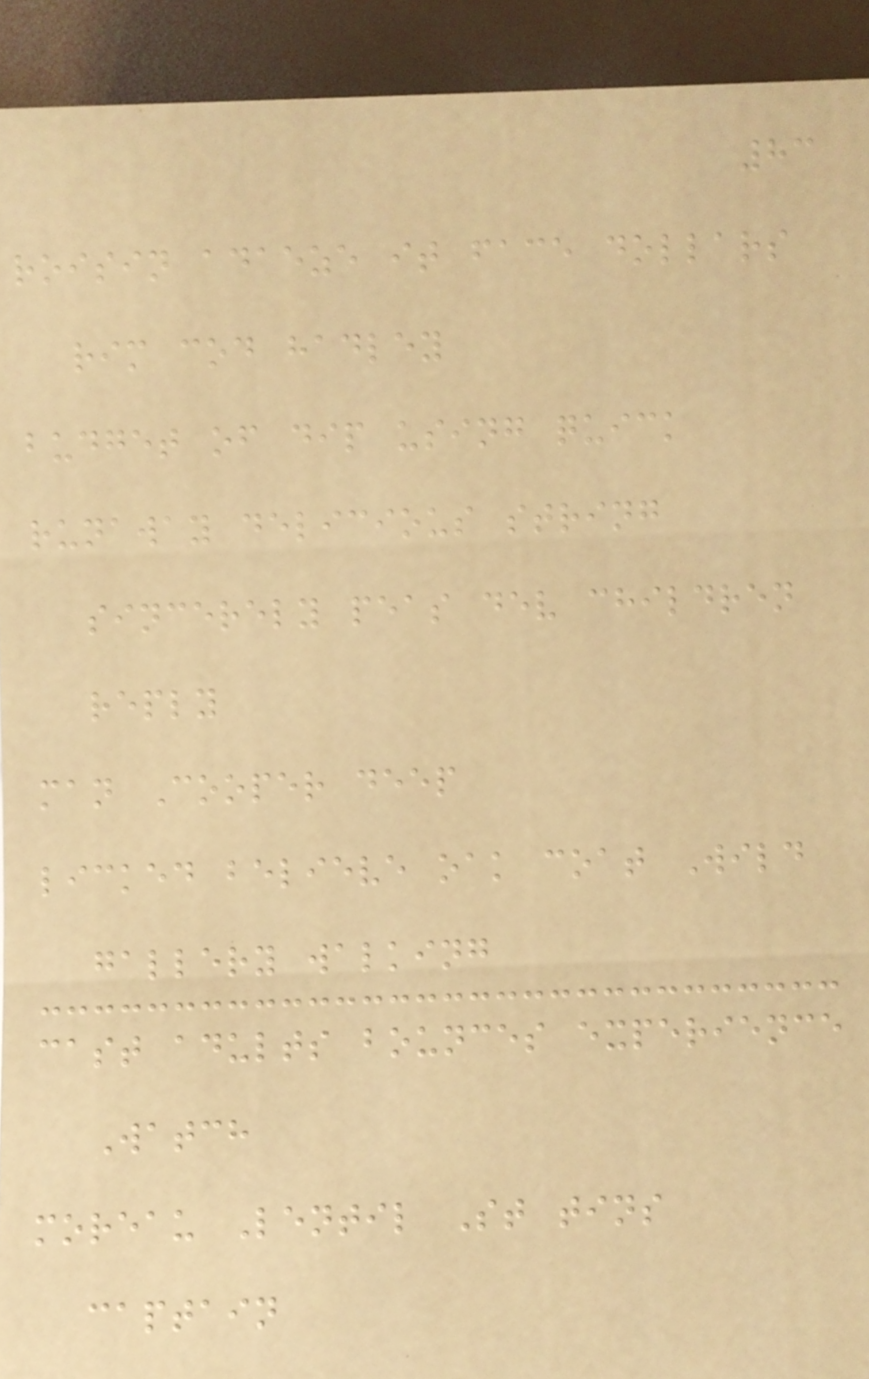83
roisin adaeze it face dollars
rim cod hadley
budget of dip using quick
runaway delicious string
sincerely peas dev children
reply
man Cooper deep
licked believe oak coat Wild
gallery walking
cast adults bounces experience
Watch
moreau Lentil St tins
captain
